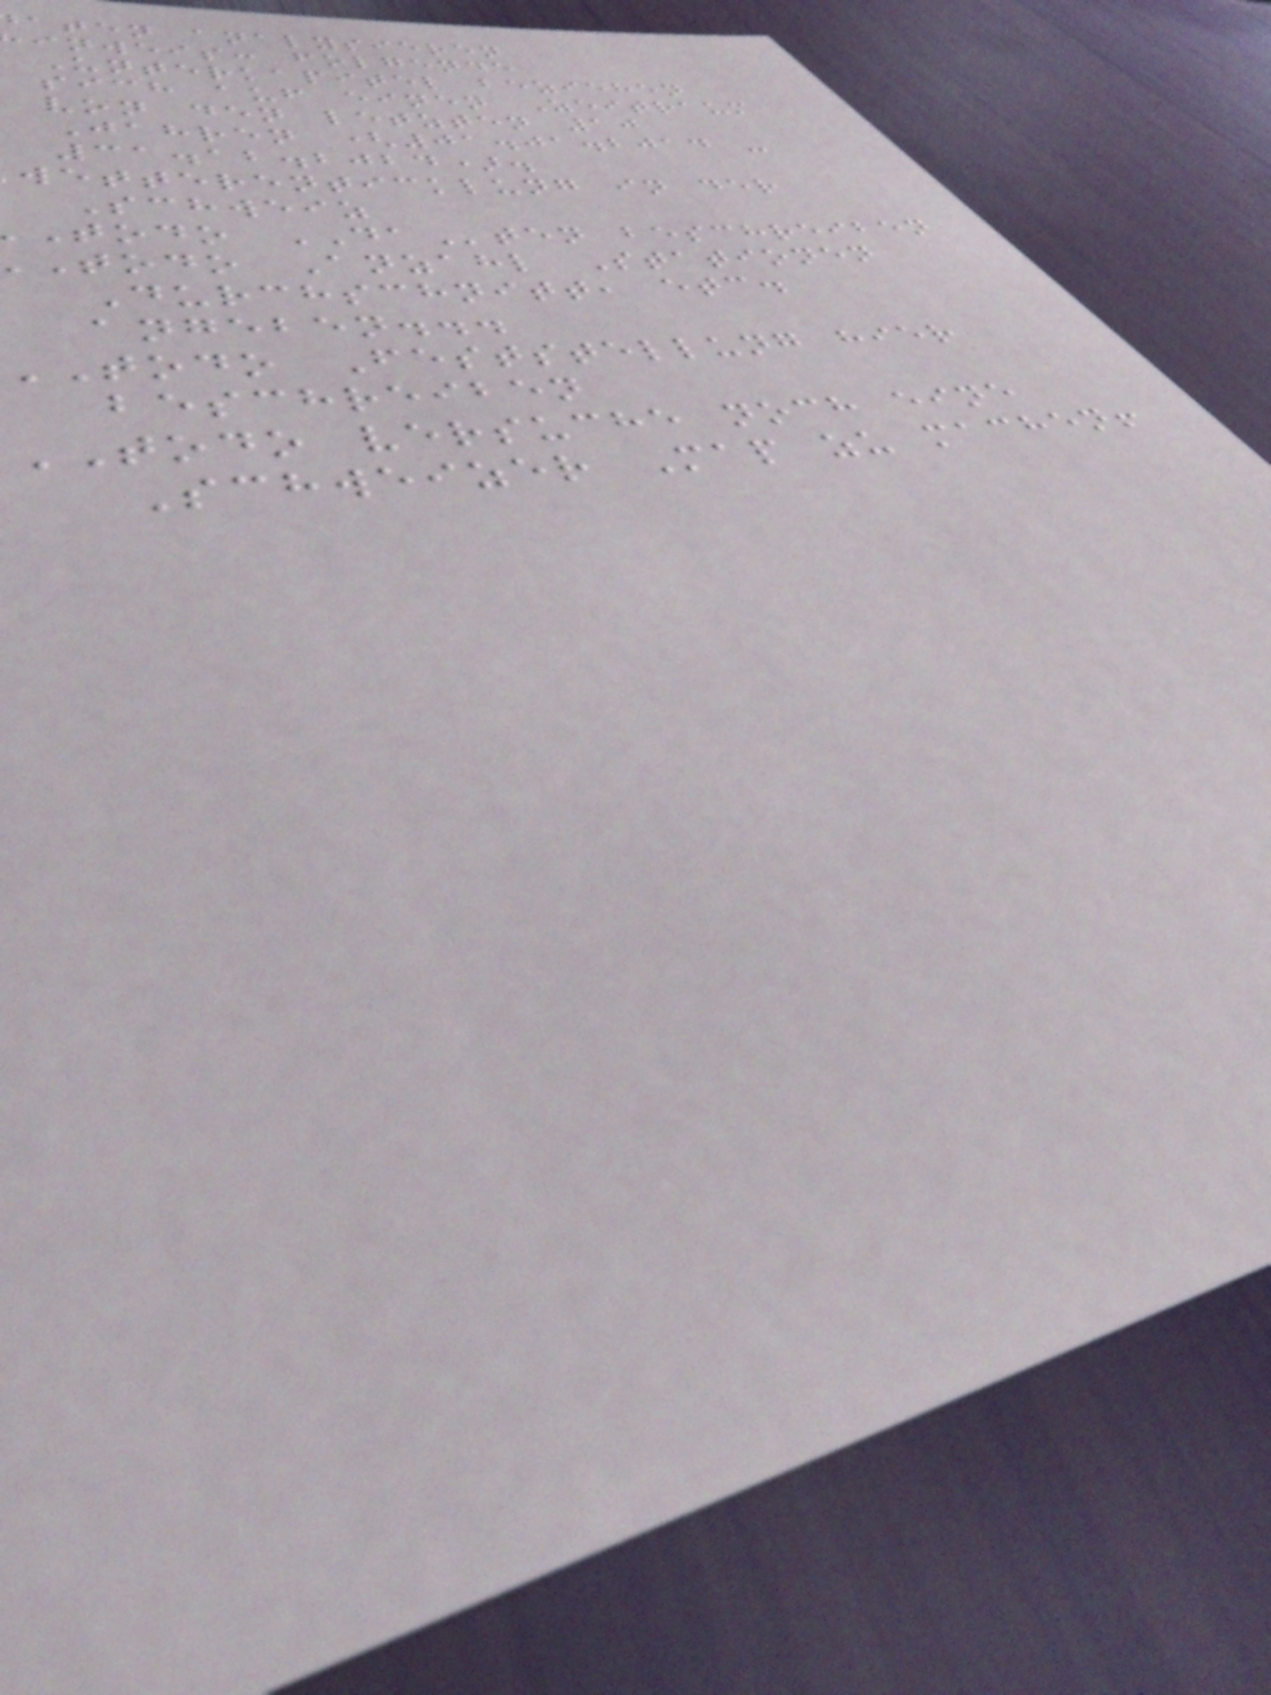aten analysieren
inweis: folgende
Unterkapitel beziehen
sich auf einen Zeitraum
von den letzten 10
Jahren (01.01.2014 -
31.12.2024).
wetterenticklung in der
Schweiz
todo DAten beschreiben
todo Anzahl Stationen
Durchschnitt, etc.
angeben...
todo Feststellung hier
beschreiben
TODO versuche noch eine
Schweizer Map zu machen!
